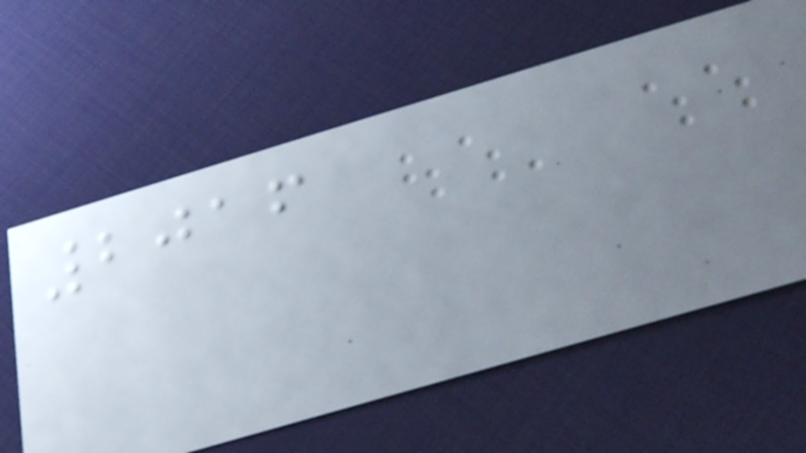2016
